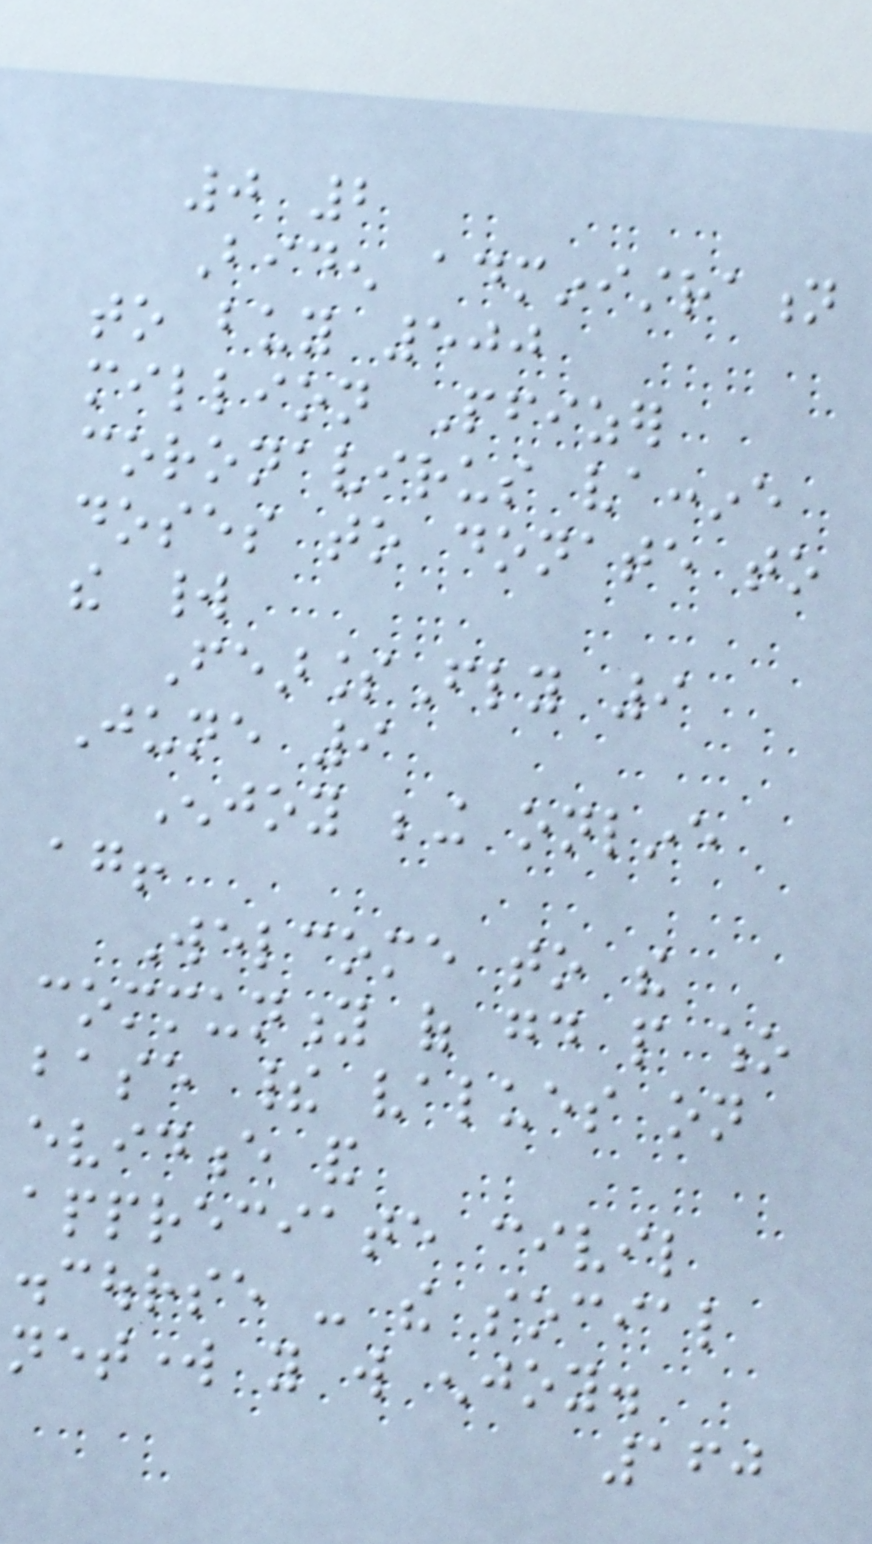0 2
Biden administration
to buy 500
million Pfizer
coronavirus vaccine
doses to donate to
the world
FearlessFly 9
June 9
Enjoy being online
again!
Welcome to the
community of good people who
base their values on
evidence and
appreciate civil
discourse - the social
network you will enjoy.
160
